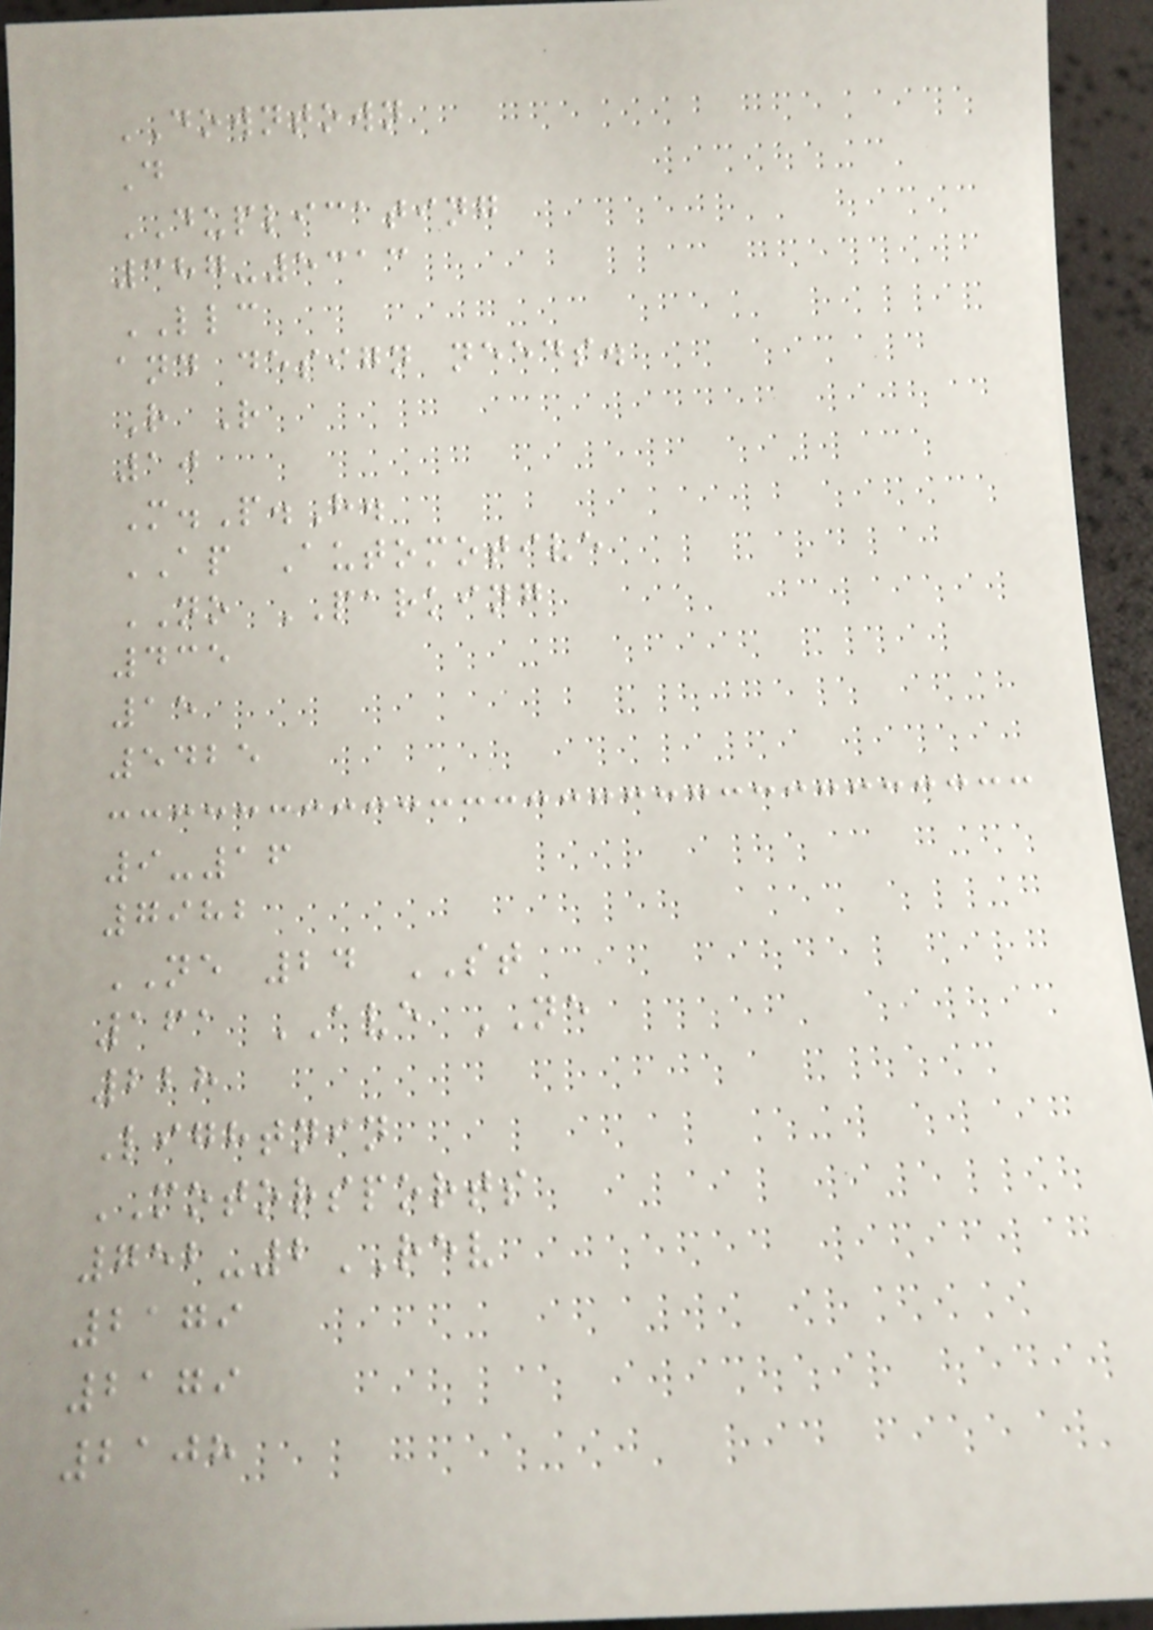DOWNTOWN
D
DUPLICATING
387-5313
LLC
and design needs.
R R
10
M.P.H.
AP Automotive
NO PARKING
435
15
5425
9-16
7982
NE 24 ST
161 AVE NE
228
Lightnin
MOTORSPORTS
752-2REV
2179
2179
2108
